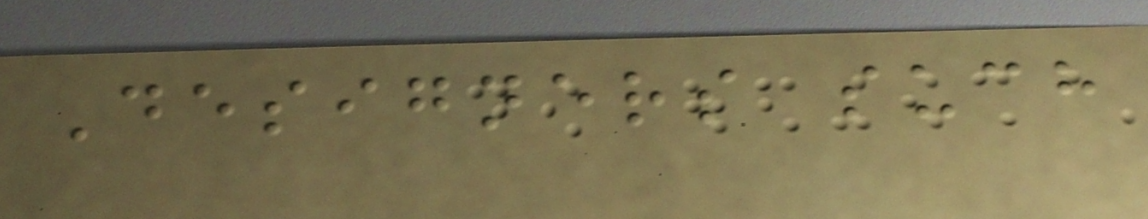Designers such
